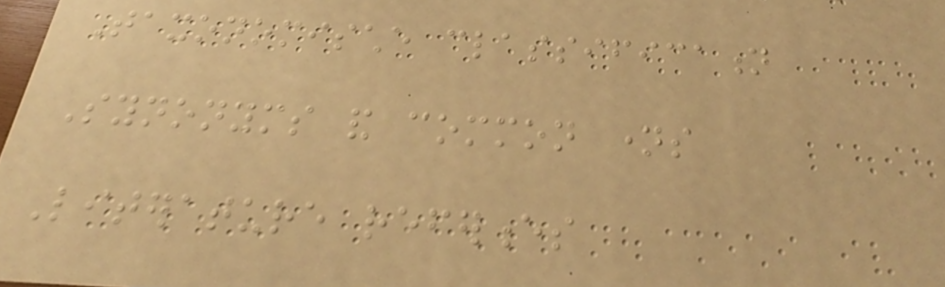Taxonomische classification
Synonyms and common names
Literature references
